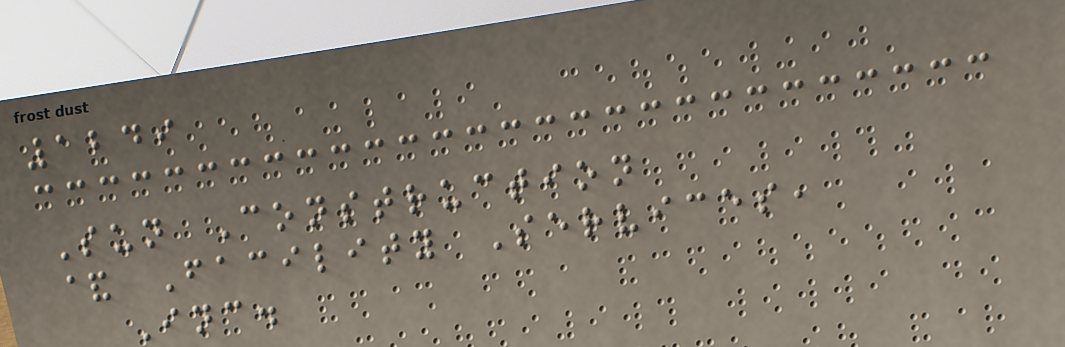1249
Sun Construction
& Facility Services,
Inc.
